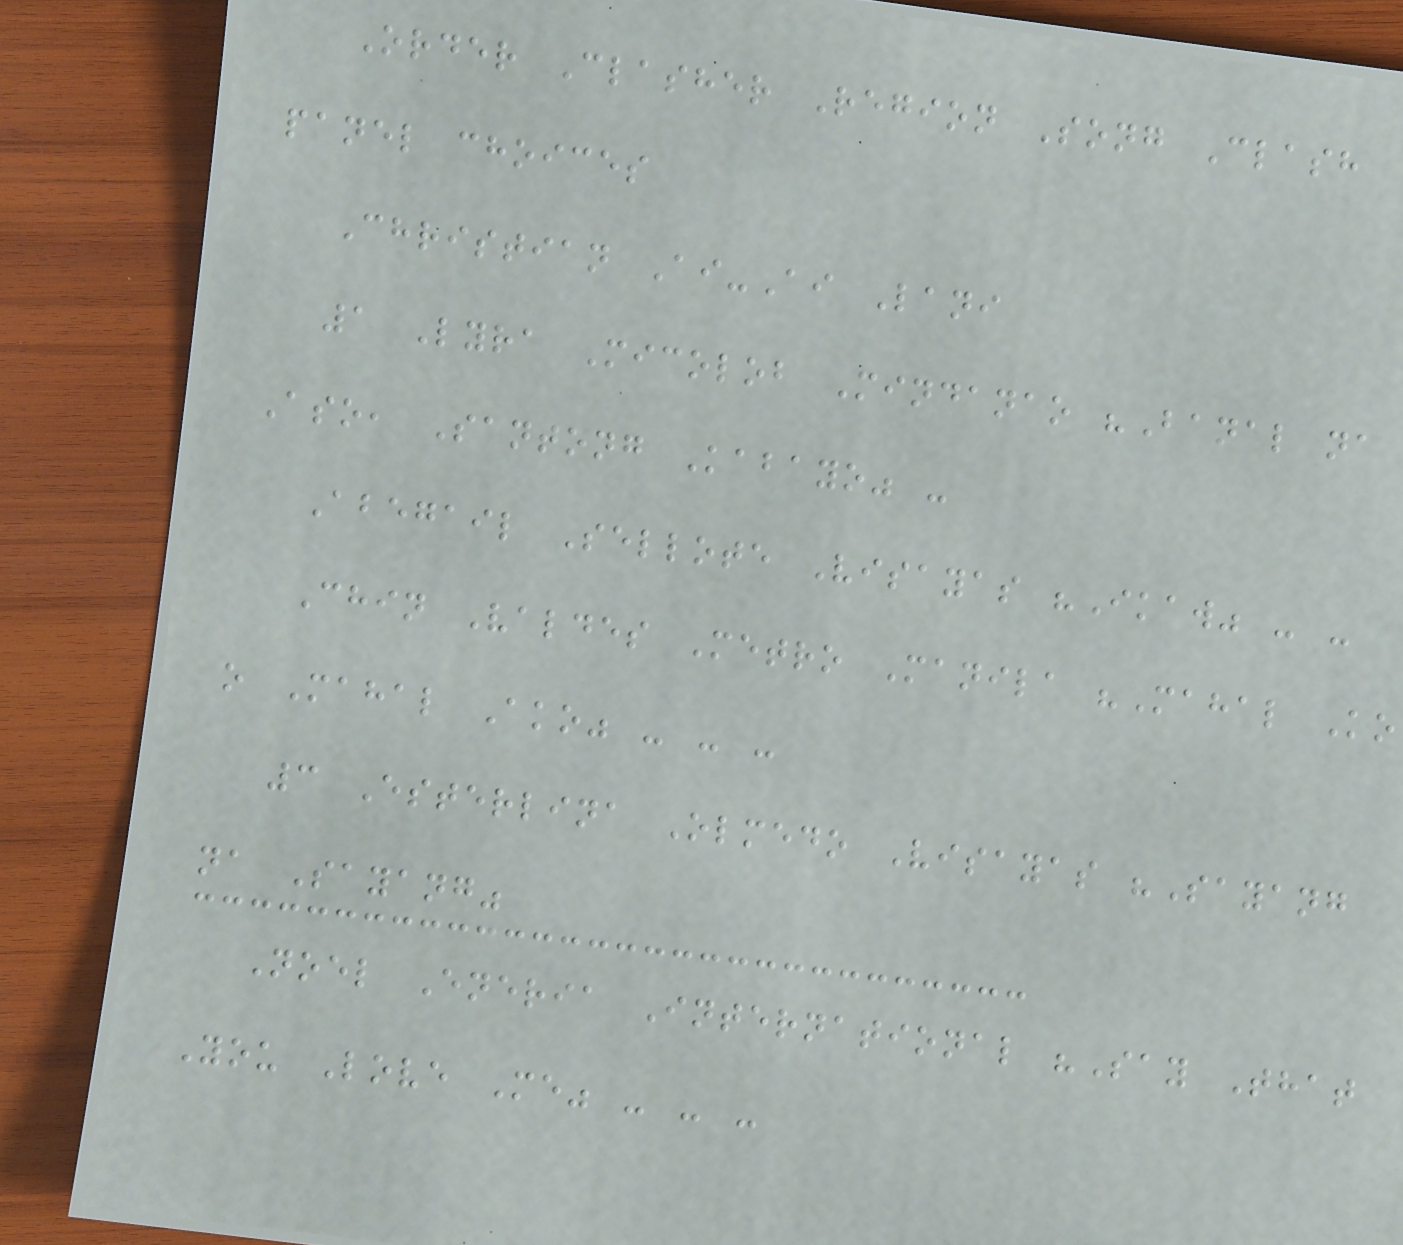Order Clasher Region Song Clash
panel choices
Christian Ai-Ai Lani
1 Lyra Micolob Mindanao "Banal na
Aso, Santong Kabayo" -
Abegail Sellote Visayas "Ikaw" - -
Chin Valdes Metro Manila "Mahal Ko
o Mahal Ako" - - -
3 Esterlina Olmedo Visayas "Sayang
na Sayang"
Noel Eneria International "Say That
You Love Me" - - -
